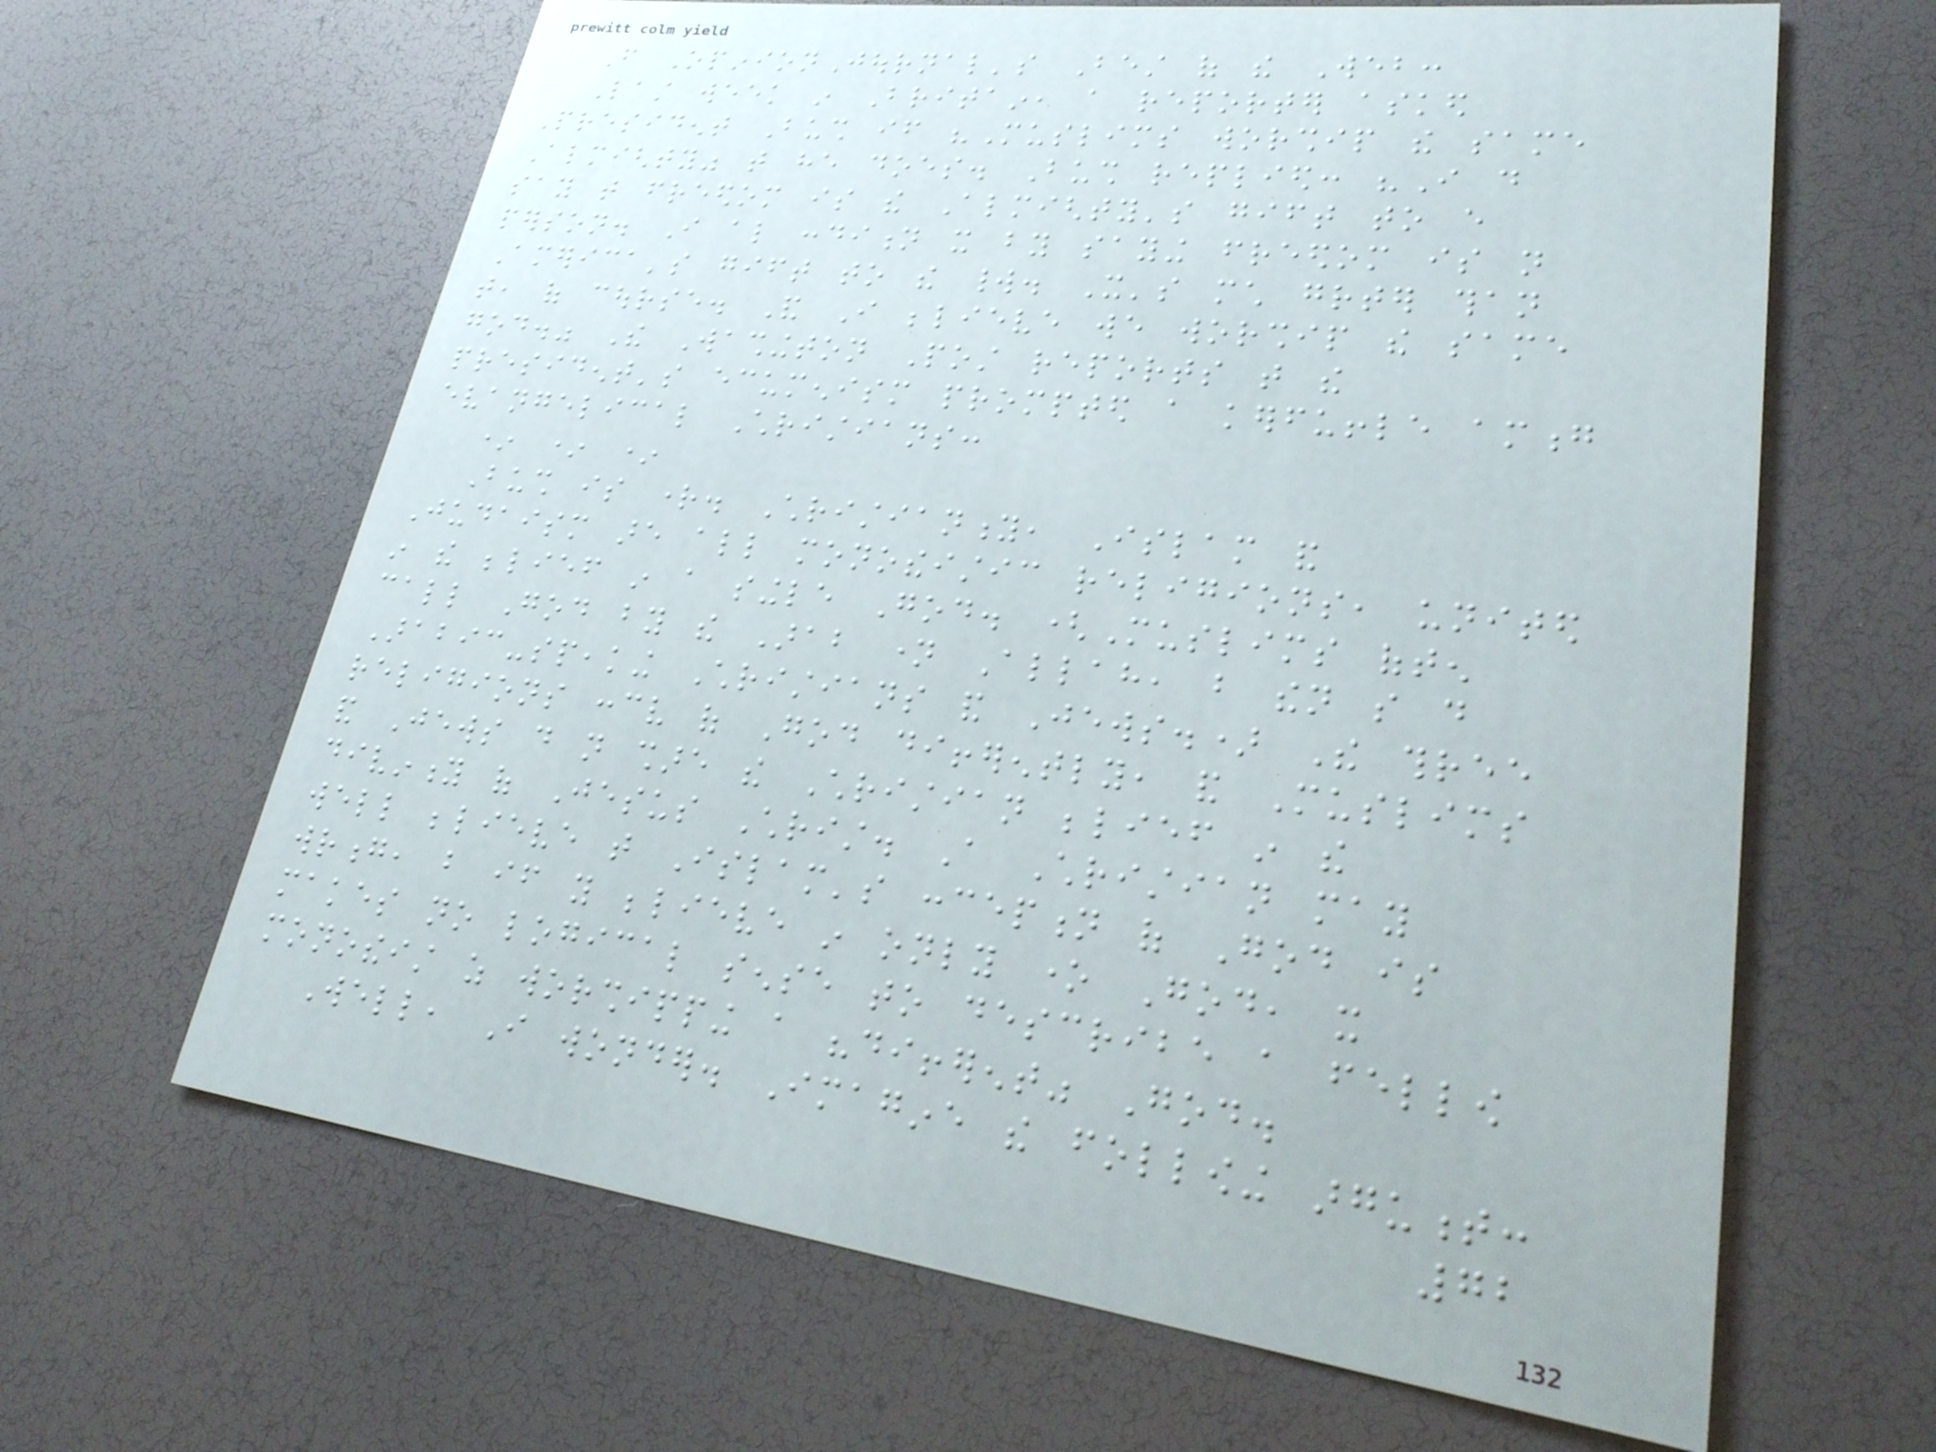From OpinionJournal's Best of the Web:
Last week in Britain, a reporter asked
President Bush if "Muslims worship the same
Almighty" that he does. Bush replied: "I do
say that freedom is the Almighty's gift to every
person. I also condition it by saying freedom is not
America's gift to the world. It's much greater than
that, of course. And I believe we worship the same
god." The Washington Post reports that the
president's ecumenism prompted a kerfuffle among
evangelical Christians:
* * *
Bush is right. Christianity, Islam and
Judaism are all monotheistic religions, united
in the belief in a single God. (Muslims often
call God by the Arab name Allah, but then so do
Arabic-speaking Christians and Jews.) The three
religions conceive of God differently, and Muslims
and Jews do not share the Christian belief in the
divinity of Jesus Christ. A Christian may
well believe that Islam's conception of God is
wrong, but if you believe in only one God, it
makes no logical sense to describe a fellow
monotheist as worshipping a "different" God.
Well, I wonder. Imagine the following argument:
72
